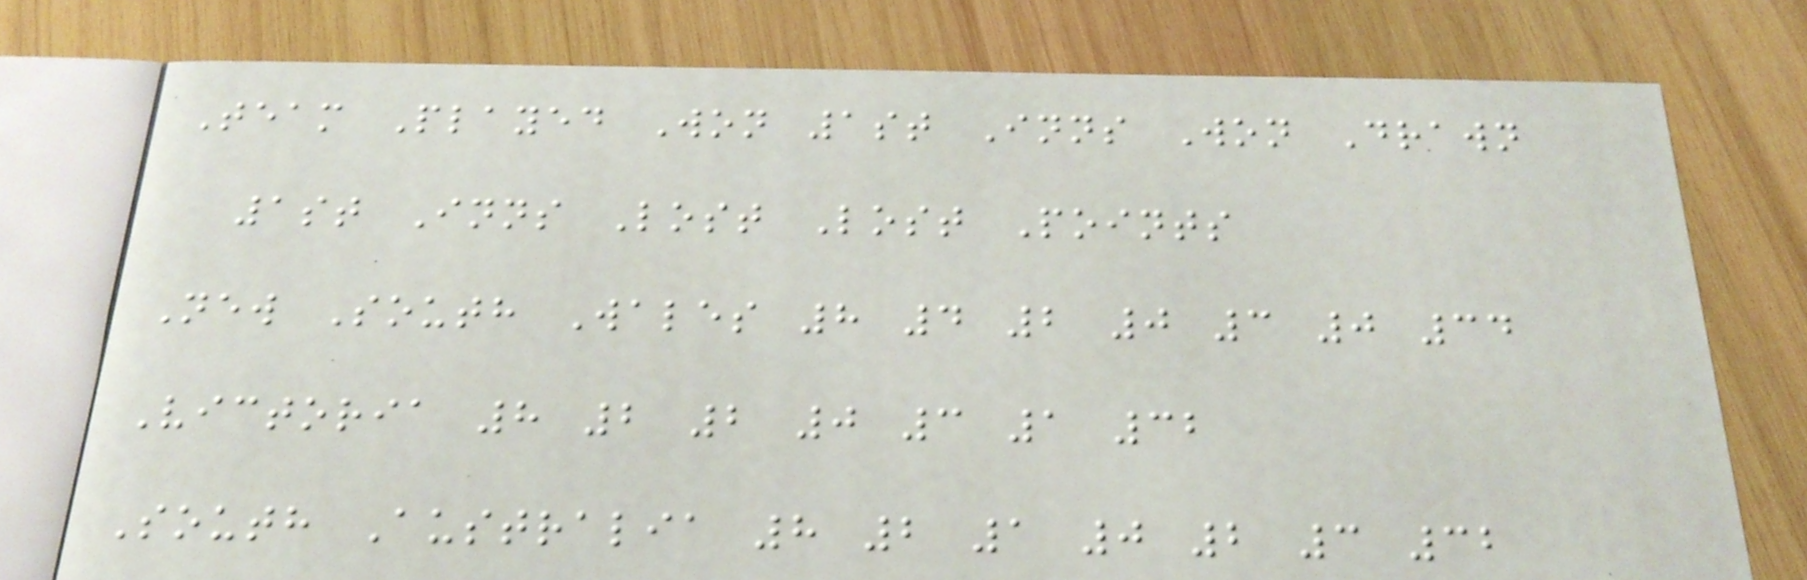Team Played Won 1st Inns Won Drawn
1st Inns Lost Lost Points
New South Wales 8 4 2 0 3 0 34
Victoria 8 2 2 0 3 1 32
South Australia 8 2 1 0 2 3 32
